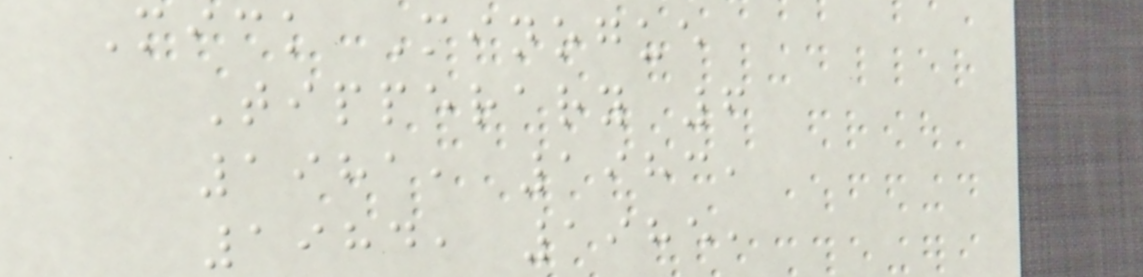Mick Minogue
Tipperary 6
1981, 1983,
1984, 1985,
